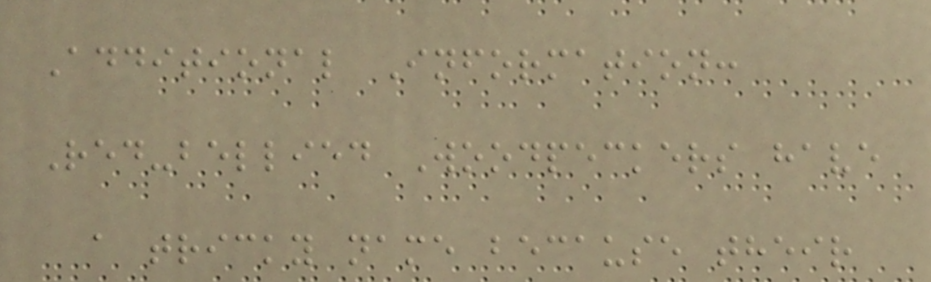Additional Information:
Red-bellied Woodpeckers have
a tricky name because their
